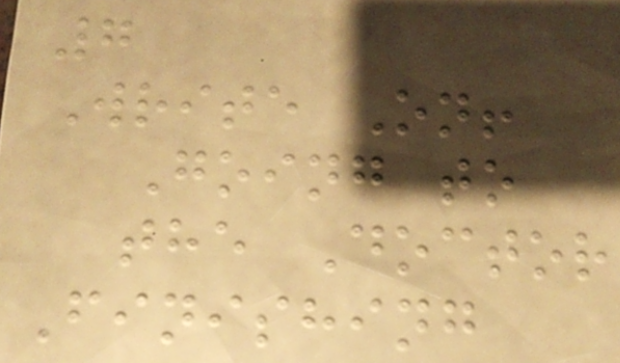7
Write On!
Going to
the Doctor
Finishing
